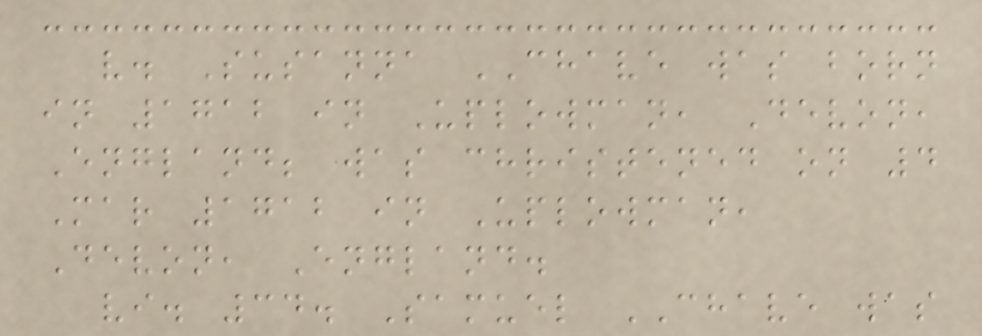v. Susanna CHAVE was born
in 1712 in Uplowman, Devon,
England; was christened on 4
Mar 1712 in Uplowman,
Devon, England.
vi. 34. Samuel CHAVE was
